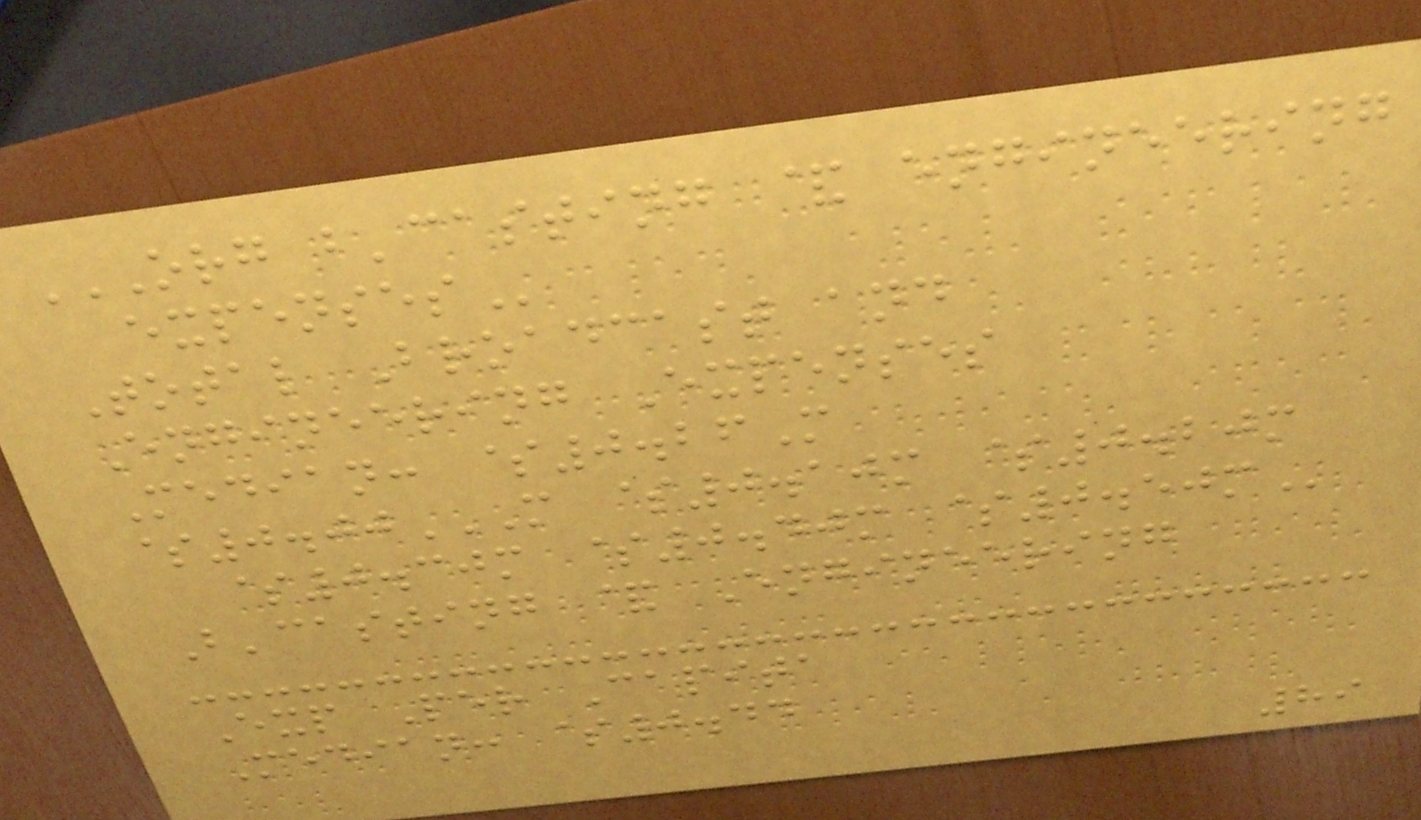ORG B'CASTING & ENGINEERING
EXPENSES
Total Broadcast and
Engineering Expenses
Median: $0.26M
$0.00M $0.10M $0.20M
$0.30M $0.40M $0.50M
B'casting & Engineering
Exp Per Capita
Median: $0.44
89
